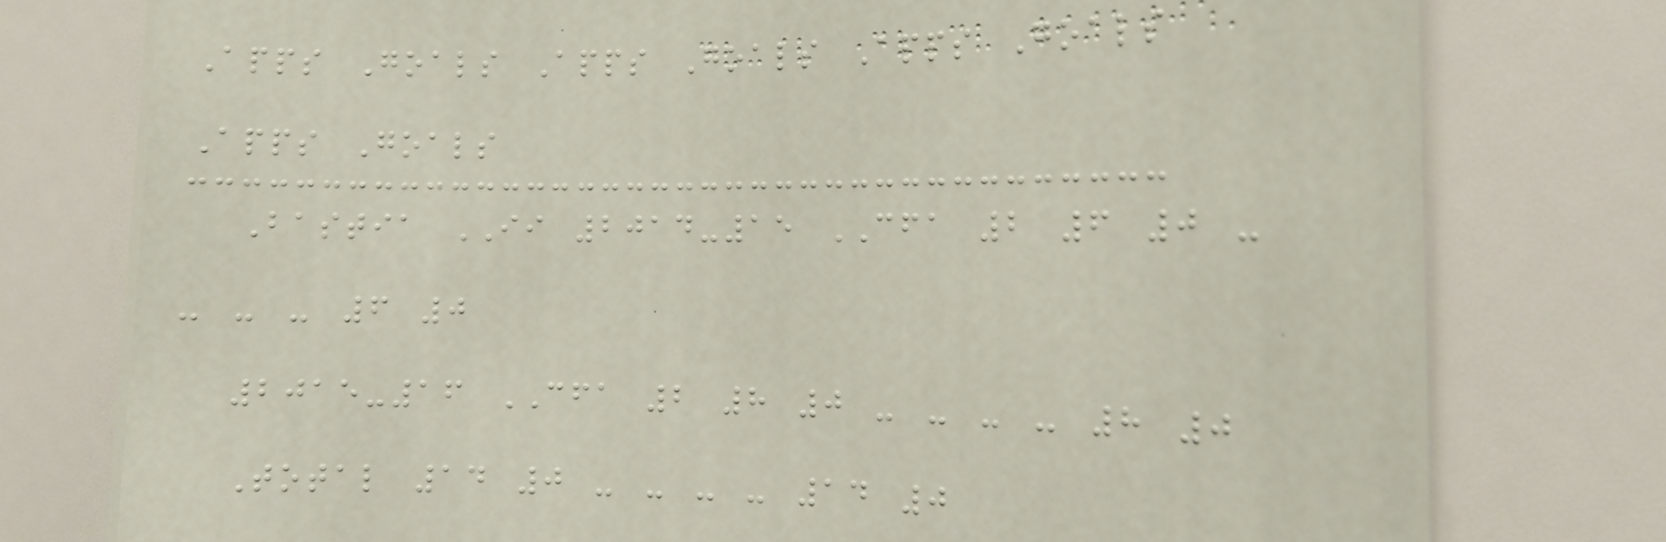Apps Goals Apps Goals Apps Goals
Apps Goals
Bastia II 2014-15 CFA 2 6 0 -
- - - 6 0
2015-16 CFA 2 8 0 - - - - 8 0
Total 14 0 - - - - 14 0
